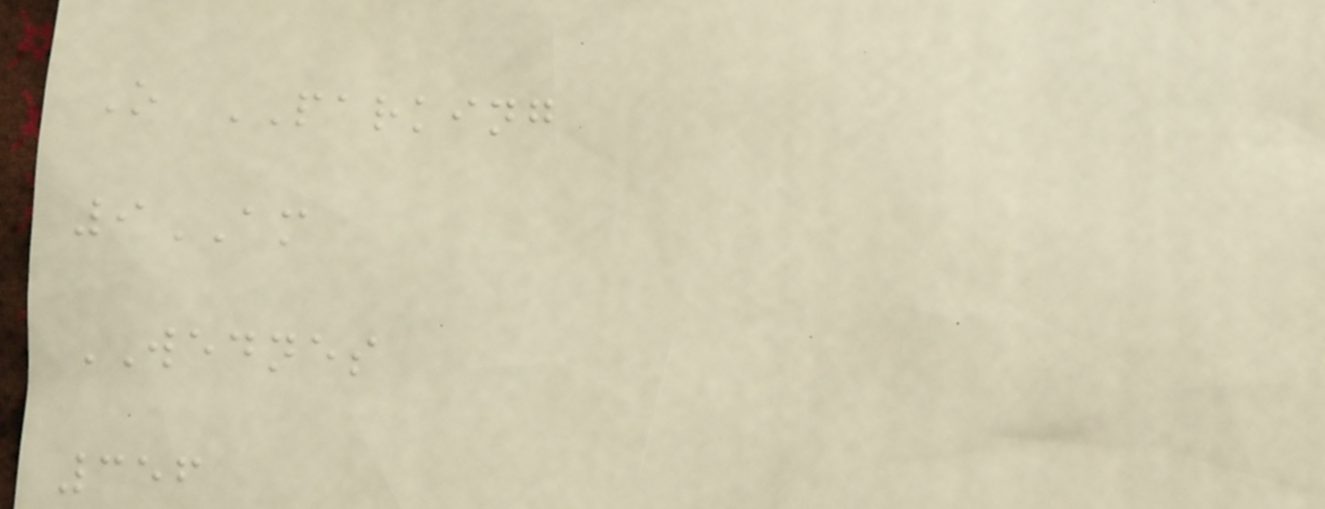O PARKING
9AM
WEDNES
356
